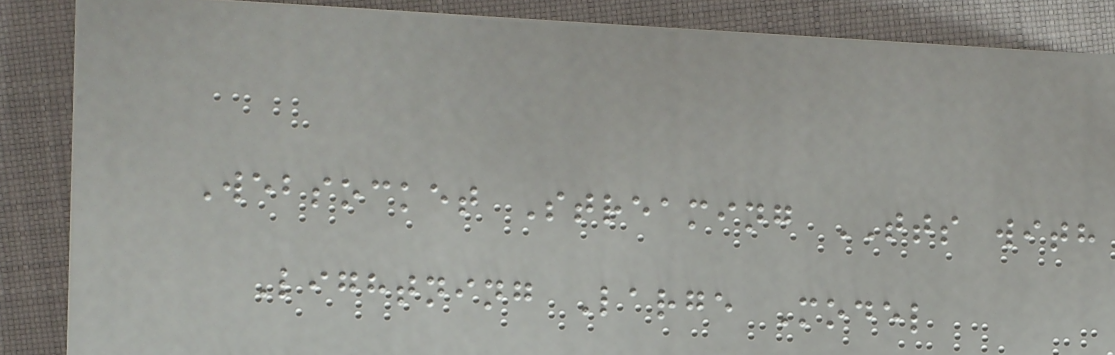Websocket Streaming TTS with
Lightning Large Model
